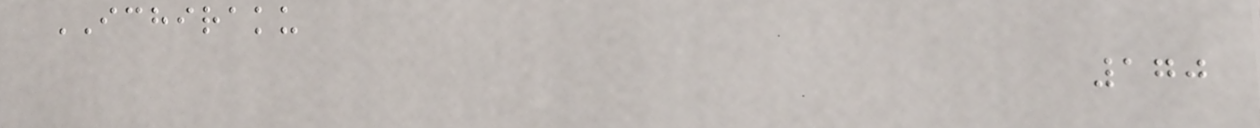ICHIRAKU
170
